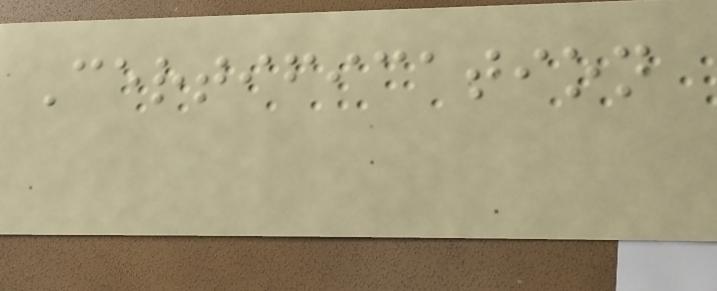Certification
